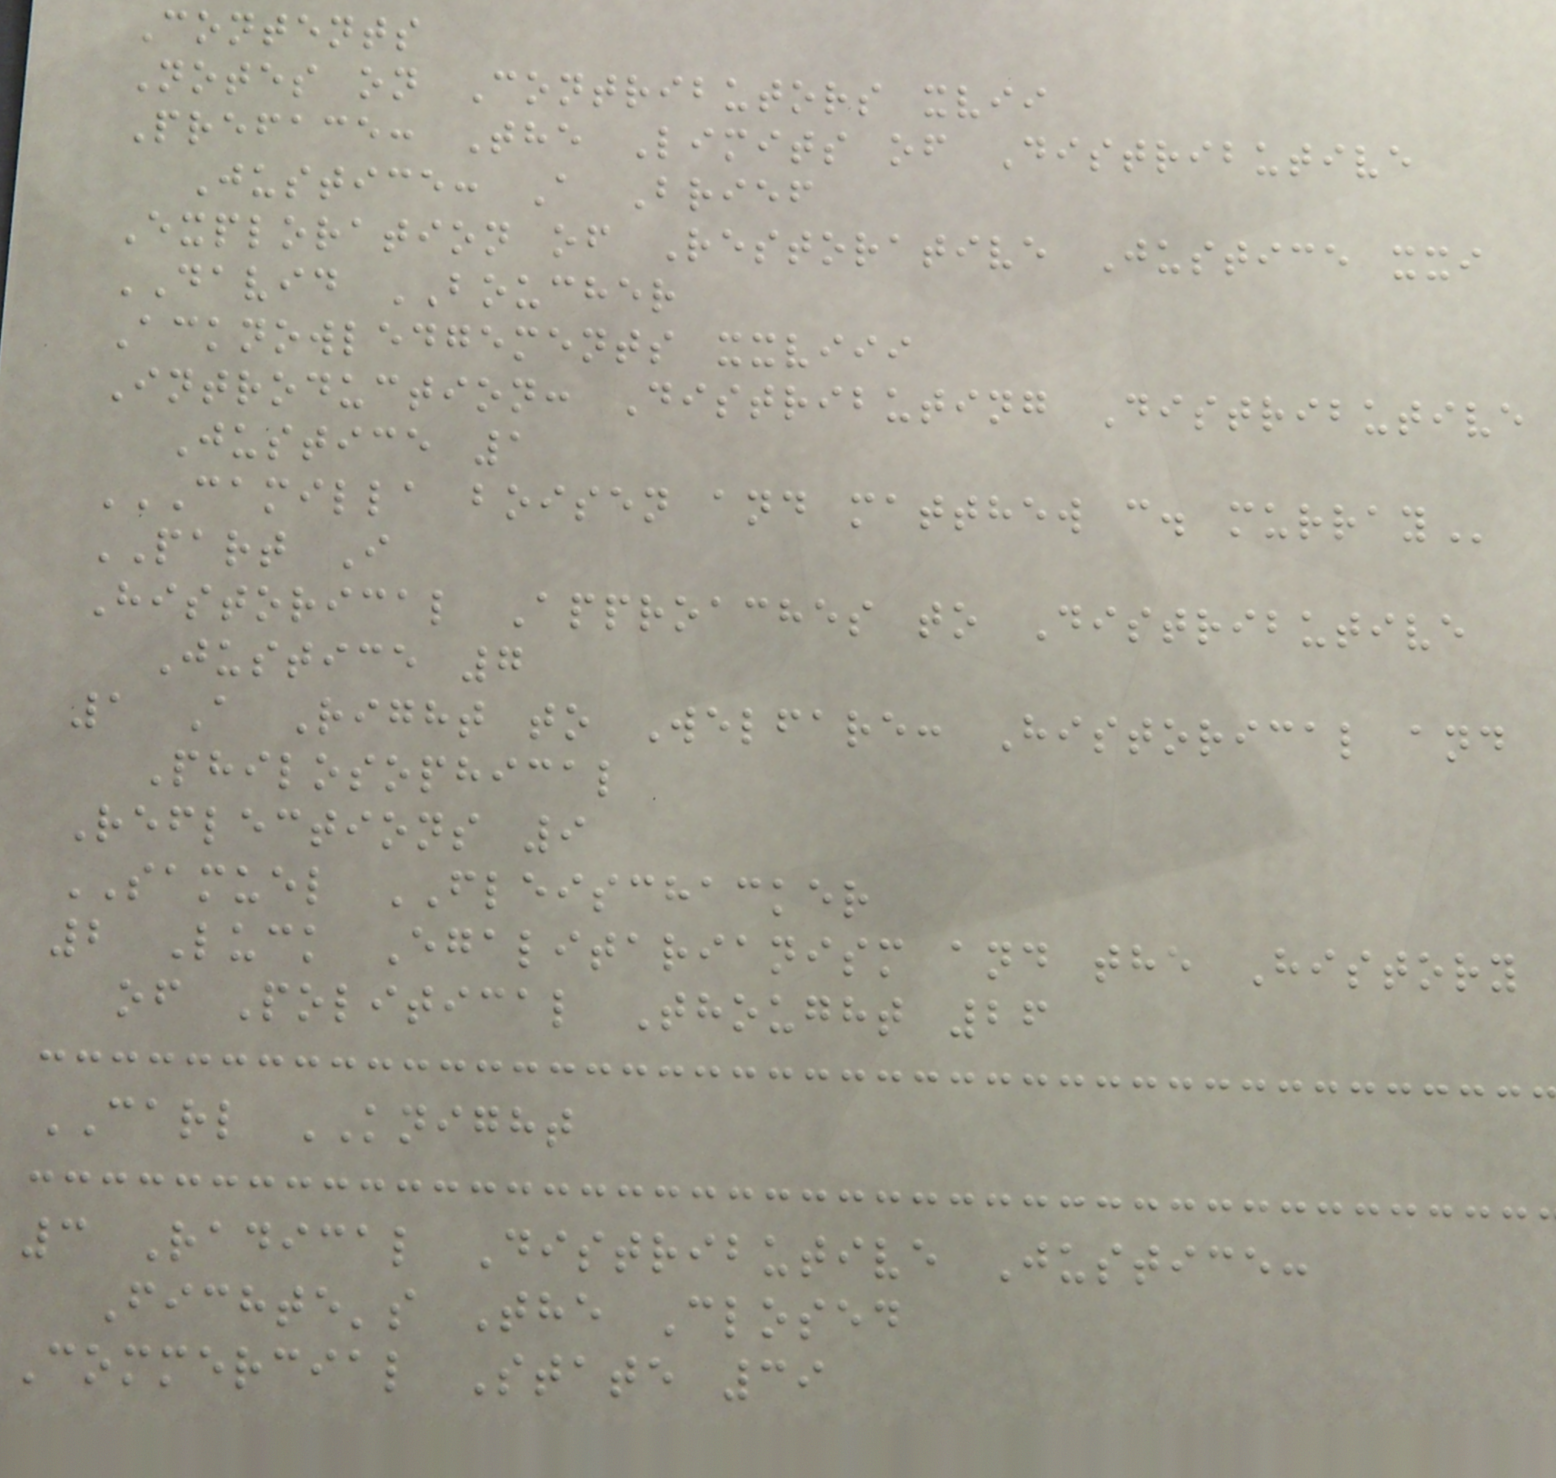Contents
Notes on Contributors xvii
Preface: The Limits of Distributive
Justice: A Brief
Exploration of Restorative Justice xxi
DAVID BOUCHER
Acknowledgements xxviii
Introduction: Distributing Distributive
Justice 1
CAMILLA BOISEN AND MATTHEW C. MURRAY
PART I
Historical Approaches to Distributive
Justice 7
1 A Right to Welfare: Historical and
Philosophical
Reflections 9
SAMUEL FLEISCHACKER
2 Luck Egalitarianism and the History
of Political Thought 26
CARL KNIGHT
3 Radical Distributive Justice:
Fichte's The Closed
Commercial State 39
